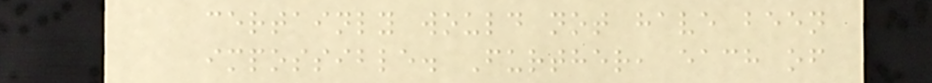certainly would not have been
impossible. Further, each of
